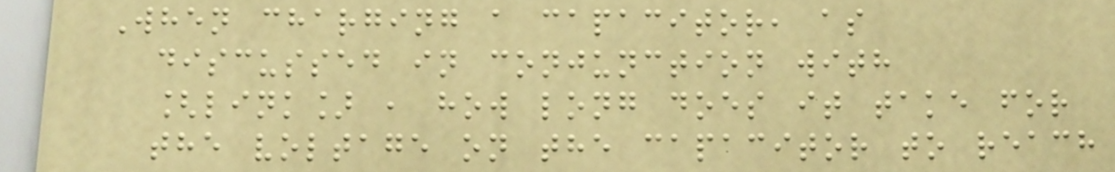When charging a capacitor, as
discussed in conjunction with
[link] , how long does it take for
the voltage on the capacitor to reach
